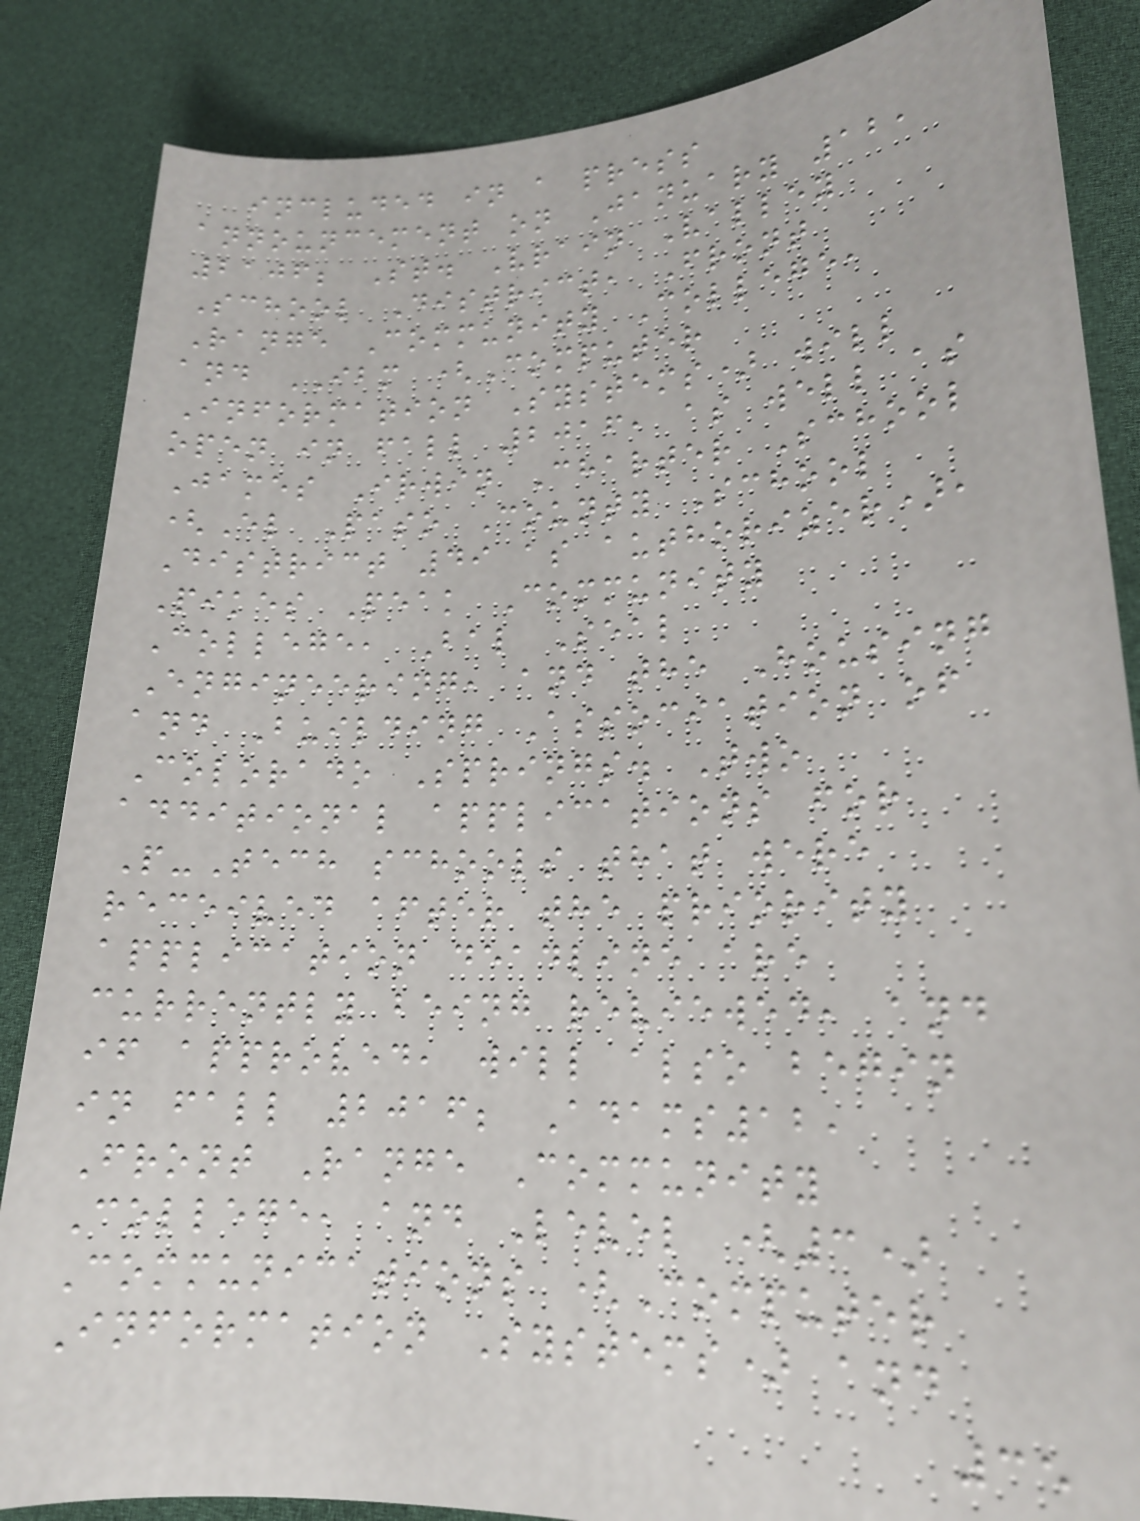included in a press
announcement on January 12,
2106; St. Vrain Valley
School District, Front
Range Community College,
and IBM (Computer
Information Systems) will
open in fall 2016, as well as
James Irwin Charter School
(El Paso County School
District 49 as authorizer),
Pikes Peak Community
College, Bal Seal
Engineering, and the Housing
and Building Association of
Colorado Springs. Two
additional applications for
P-Tech schools that were
received after the priority
application deadline are
currently being reviewed, and
if approved, will also begin
in fall 2016; Adams12,
Front Range Community
College, and Level (3)
Communications (Computer
Information Systems) and
35
